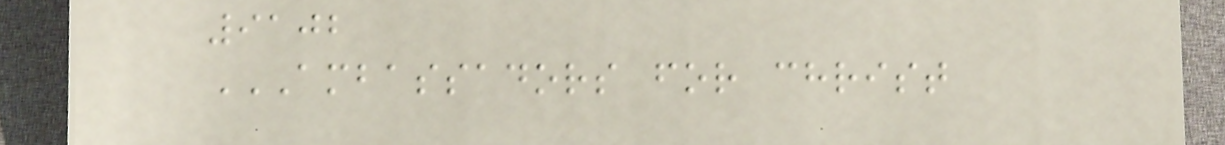9102
AMBASSADORS FOR CHRIST
